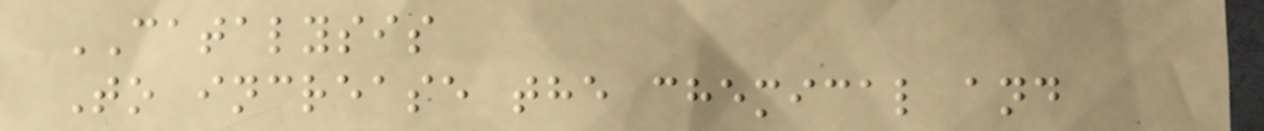CATALYSIS
To increase the chemical and
